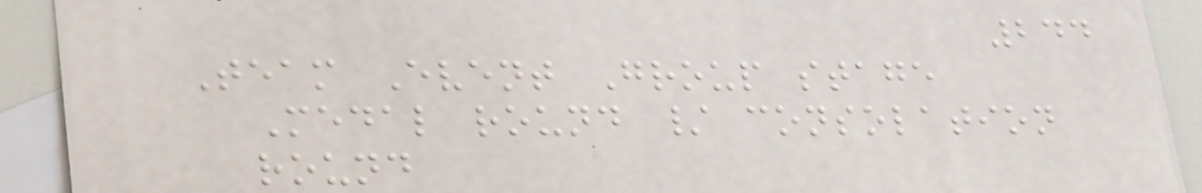244
Team Event Group stage
Medal round / consolation
round
